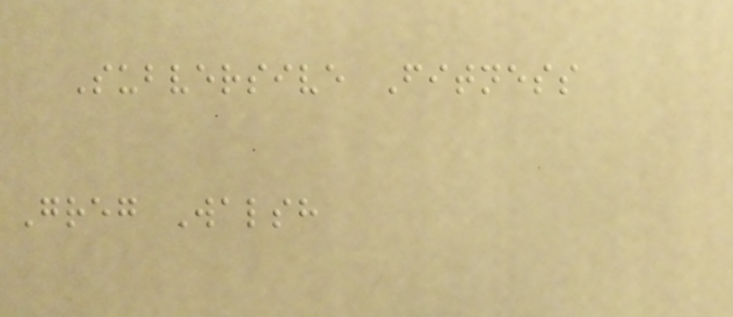Subversive Fitness
Greg Walsh
